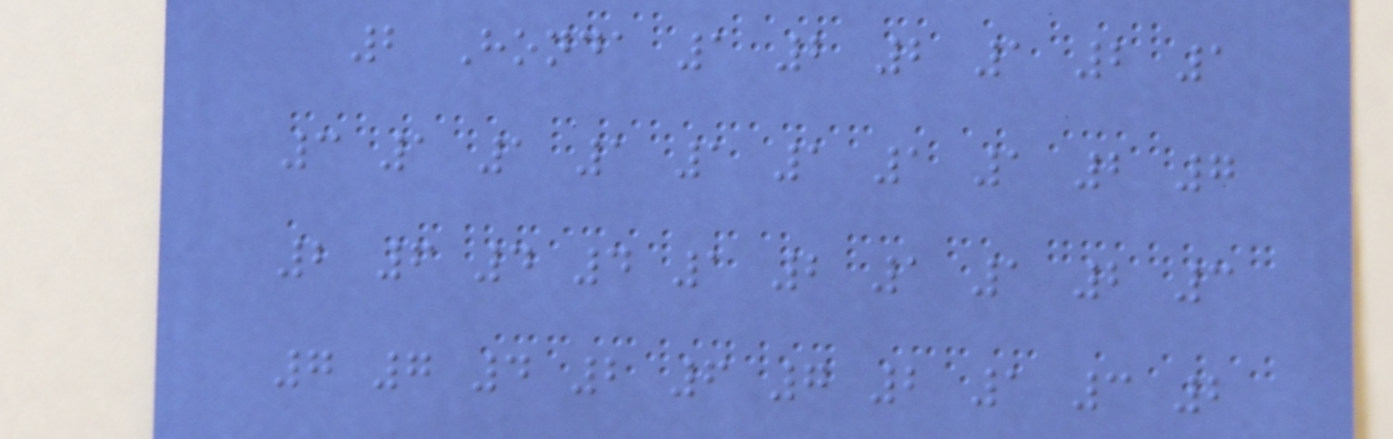2 Honda 1 2 2 1 2 1
3 1 1 1 1 1 1 1 2 7
2 6 4 4 1 2 1 1 2 3
7 7 4 2 6 7 2 1 3 2
